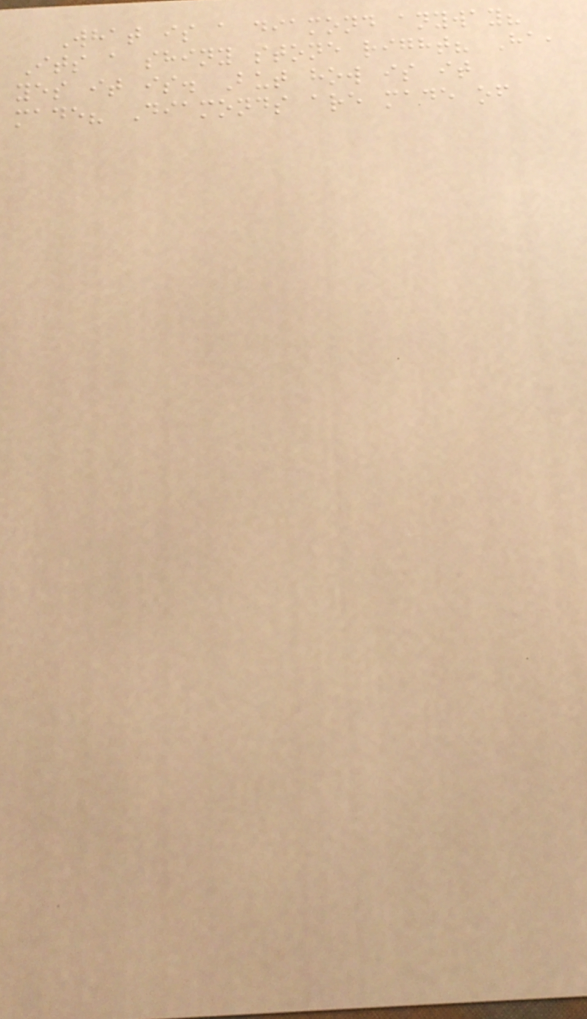What is a diamond anyway?
Its a shiny stone right? Ha,
yes it is. But how is it
made? Diamonds are made of
